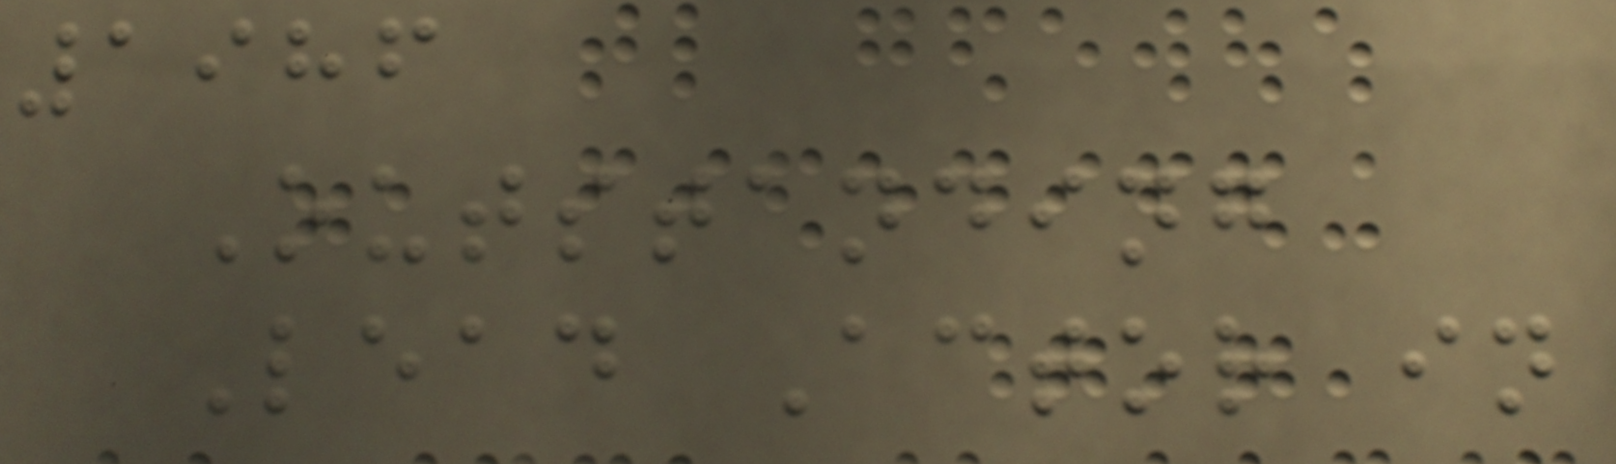1986
Outstanding
Lead Actor in
